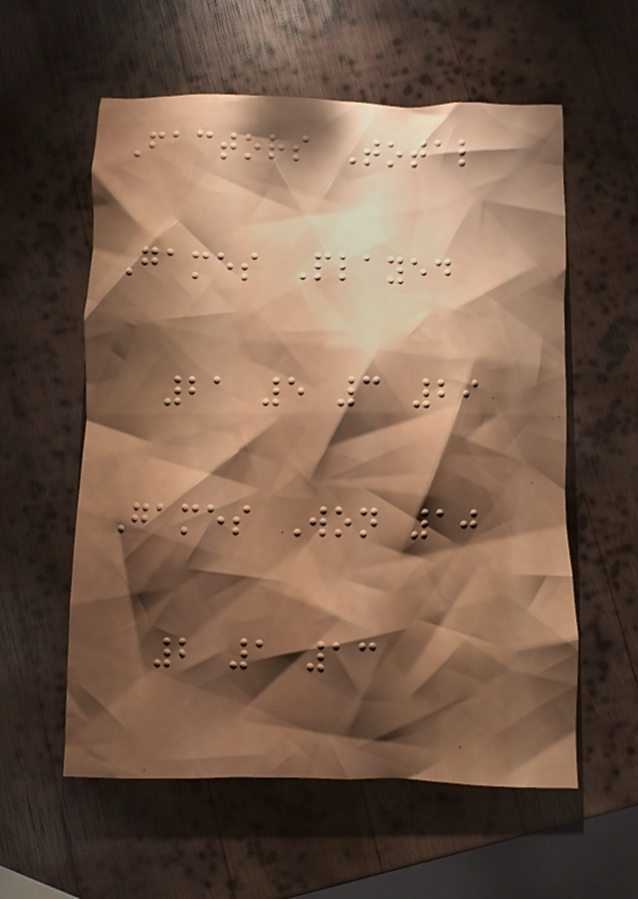Factors Total
Games Played
21 5 3 29
Games Won 10
2 1 13
